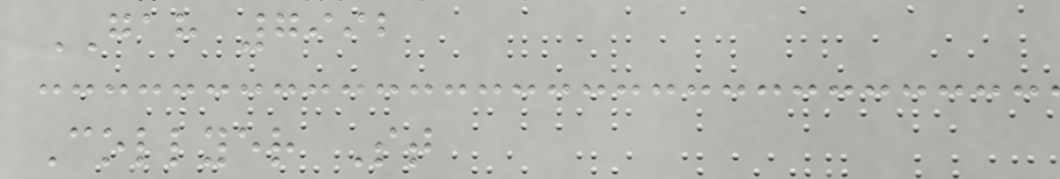GAH 7992
Collyer St
